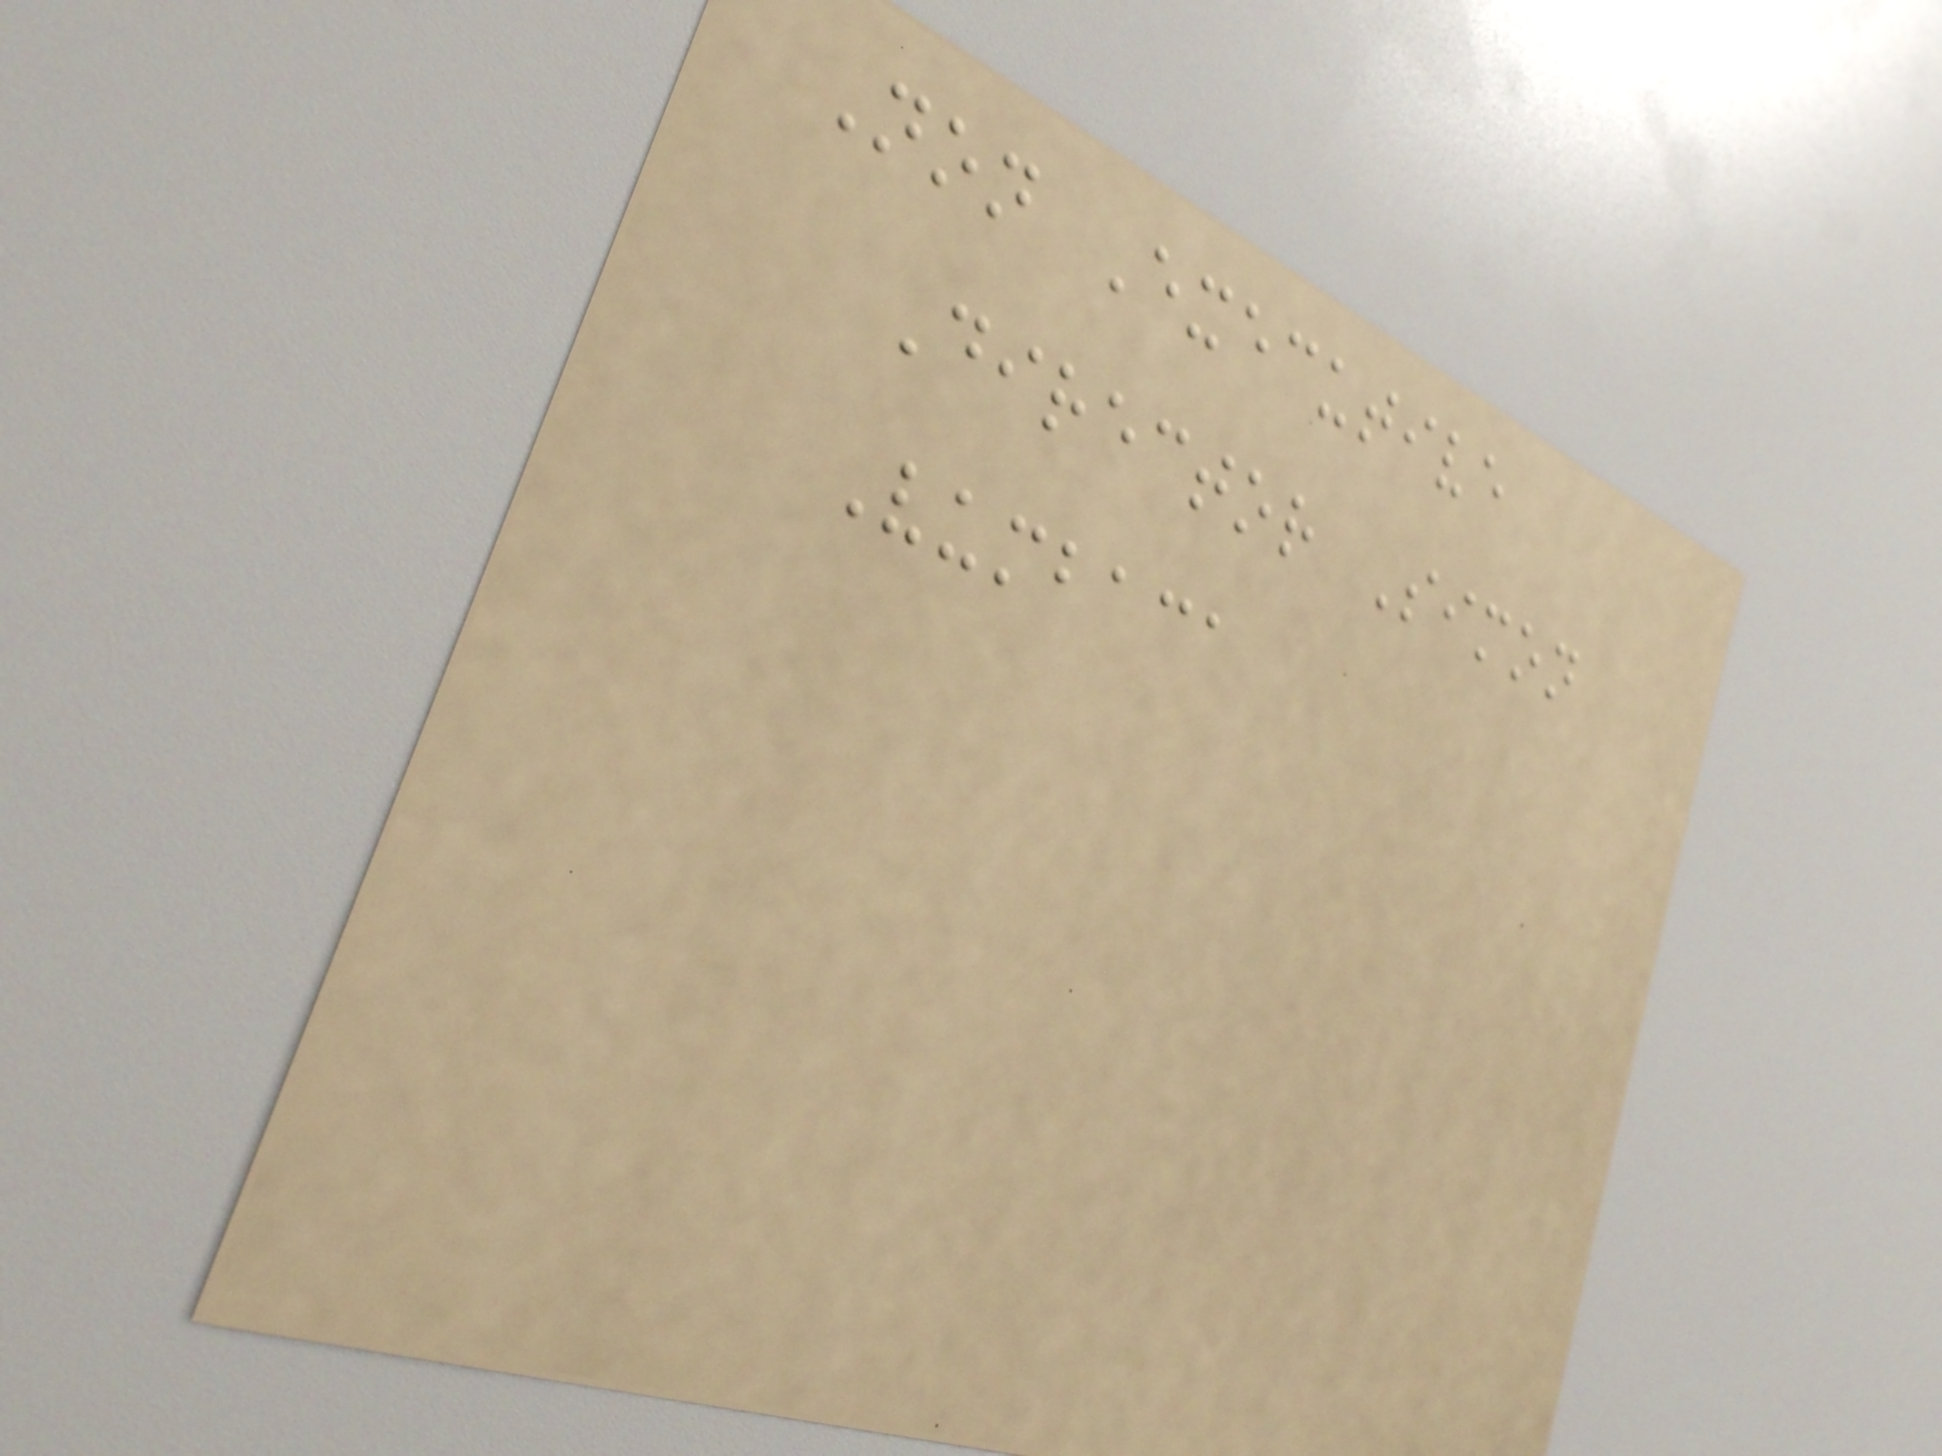Non Executive
Director Simon
Vumbaca
